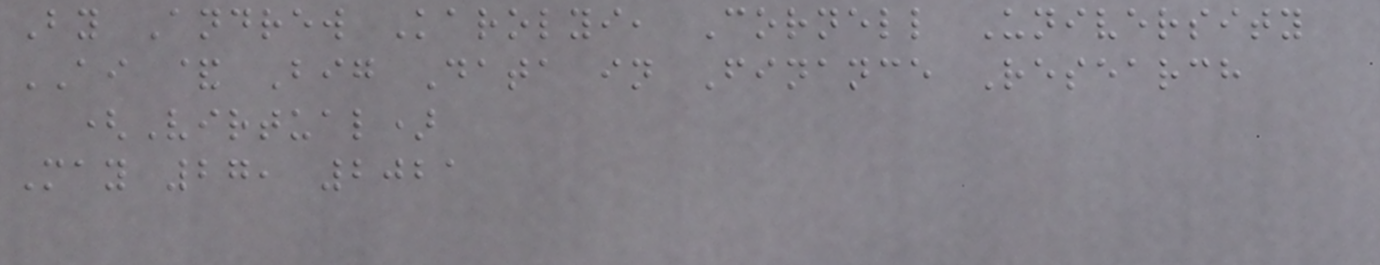By Andrew Karolyi, Cornell University
AI & Big Data in Finance Research
(Virtual)
May 27, 2021
